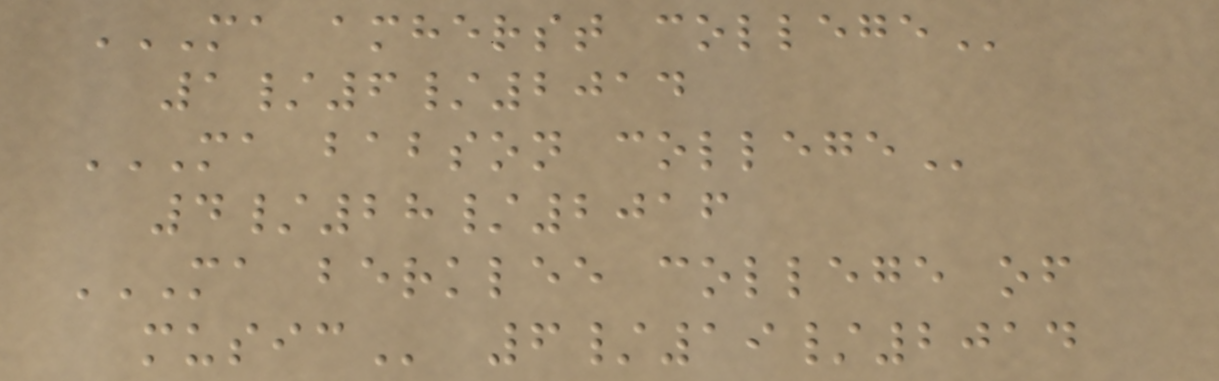MA AMHERST COLLEGE
1/6/2014
MA BABSON COLLEGE
4/28/2016
MA BERKLEE COLLEGE OF
MUSIC 6/19/2014
